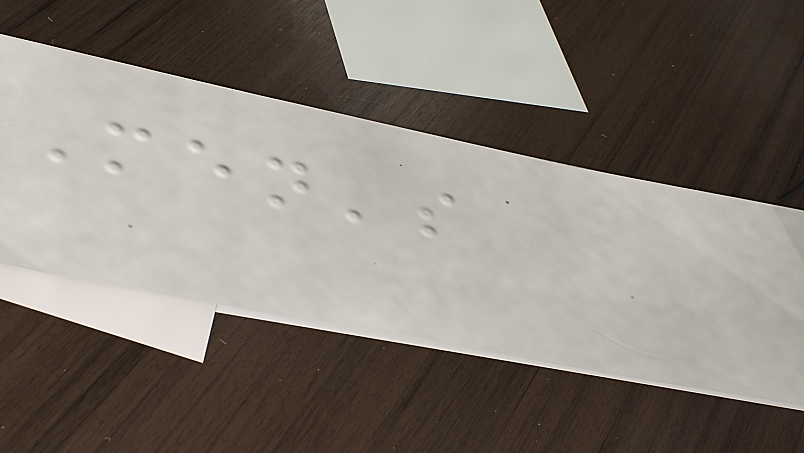Men's
